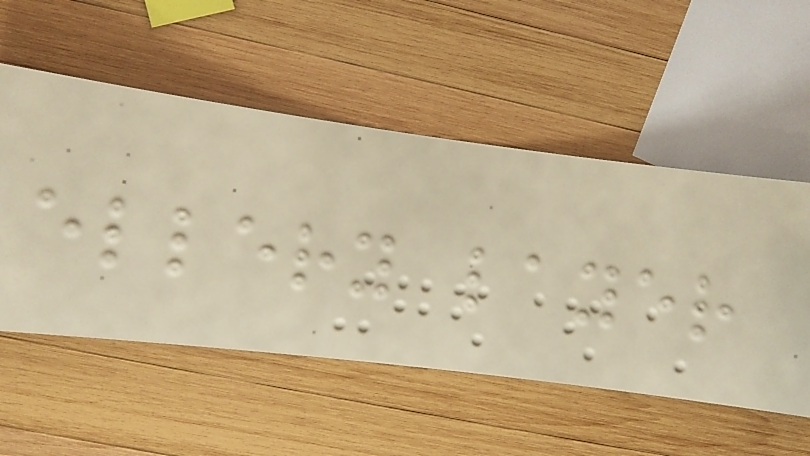ellery layer
